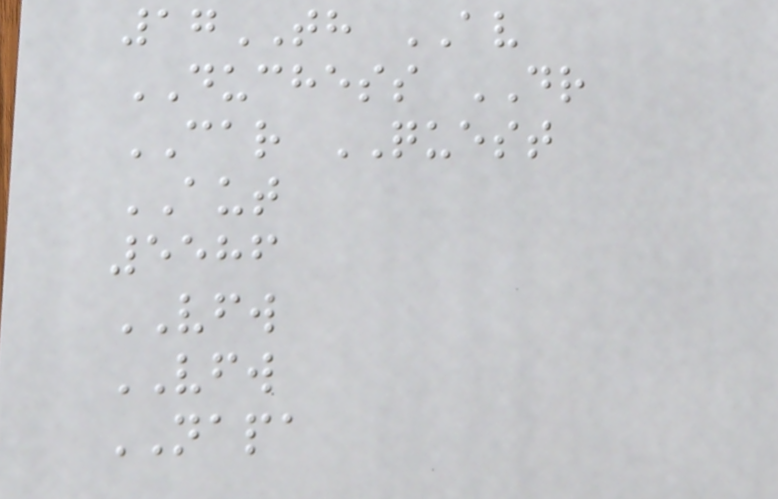17TH AV
DUCHESS DR
CAR QUEST
AUT
5586
VFW
VFW
NAPA
